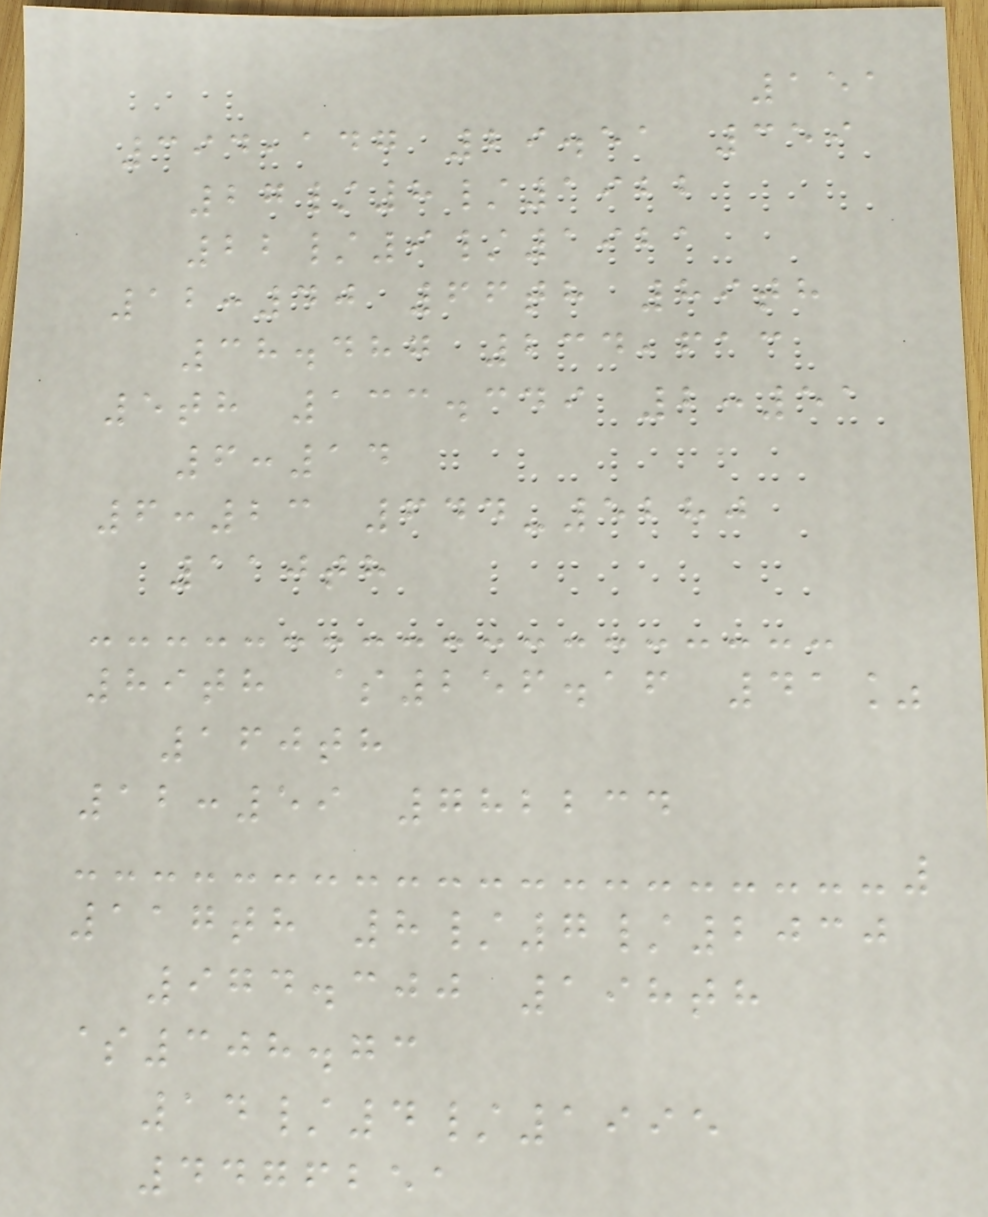151
394,147 29.51 359
27/8/1922
22/9/1921
12:40 66th 89th
38.487 234,613
5th 133.349 2:51
6:14
6:23 644-5280
110th
89th $256.16 41%
160th
12:59 782234
117th 8/7/2030
974.300 198th
$308.73
14/4/1995
4476251
